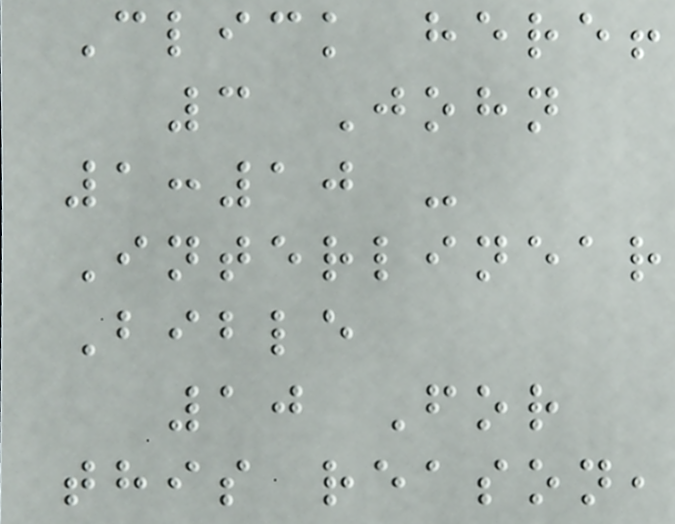Click here!
3 John
1:10 -
Interlinear
Bible
10 For
this reason,
